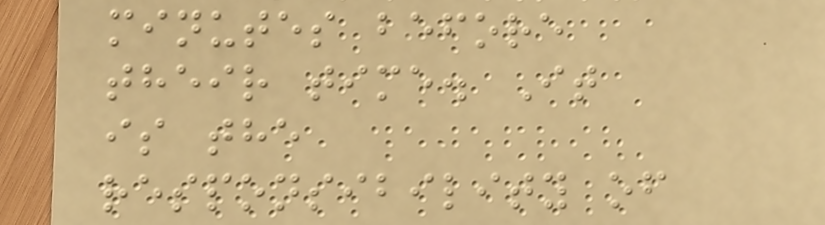minutes before
their time. It
is the
responsibility of
